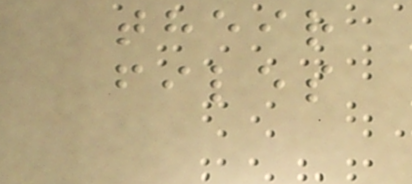their
files
